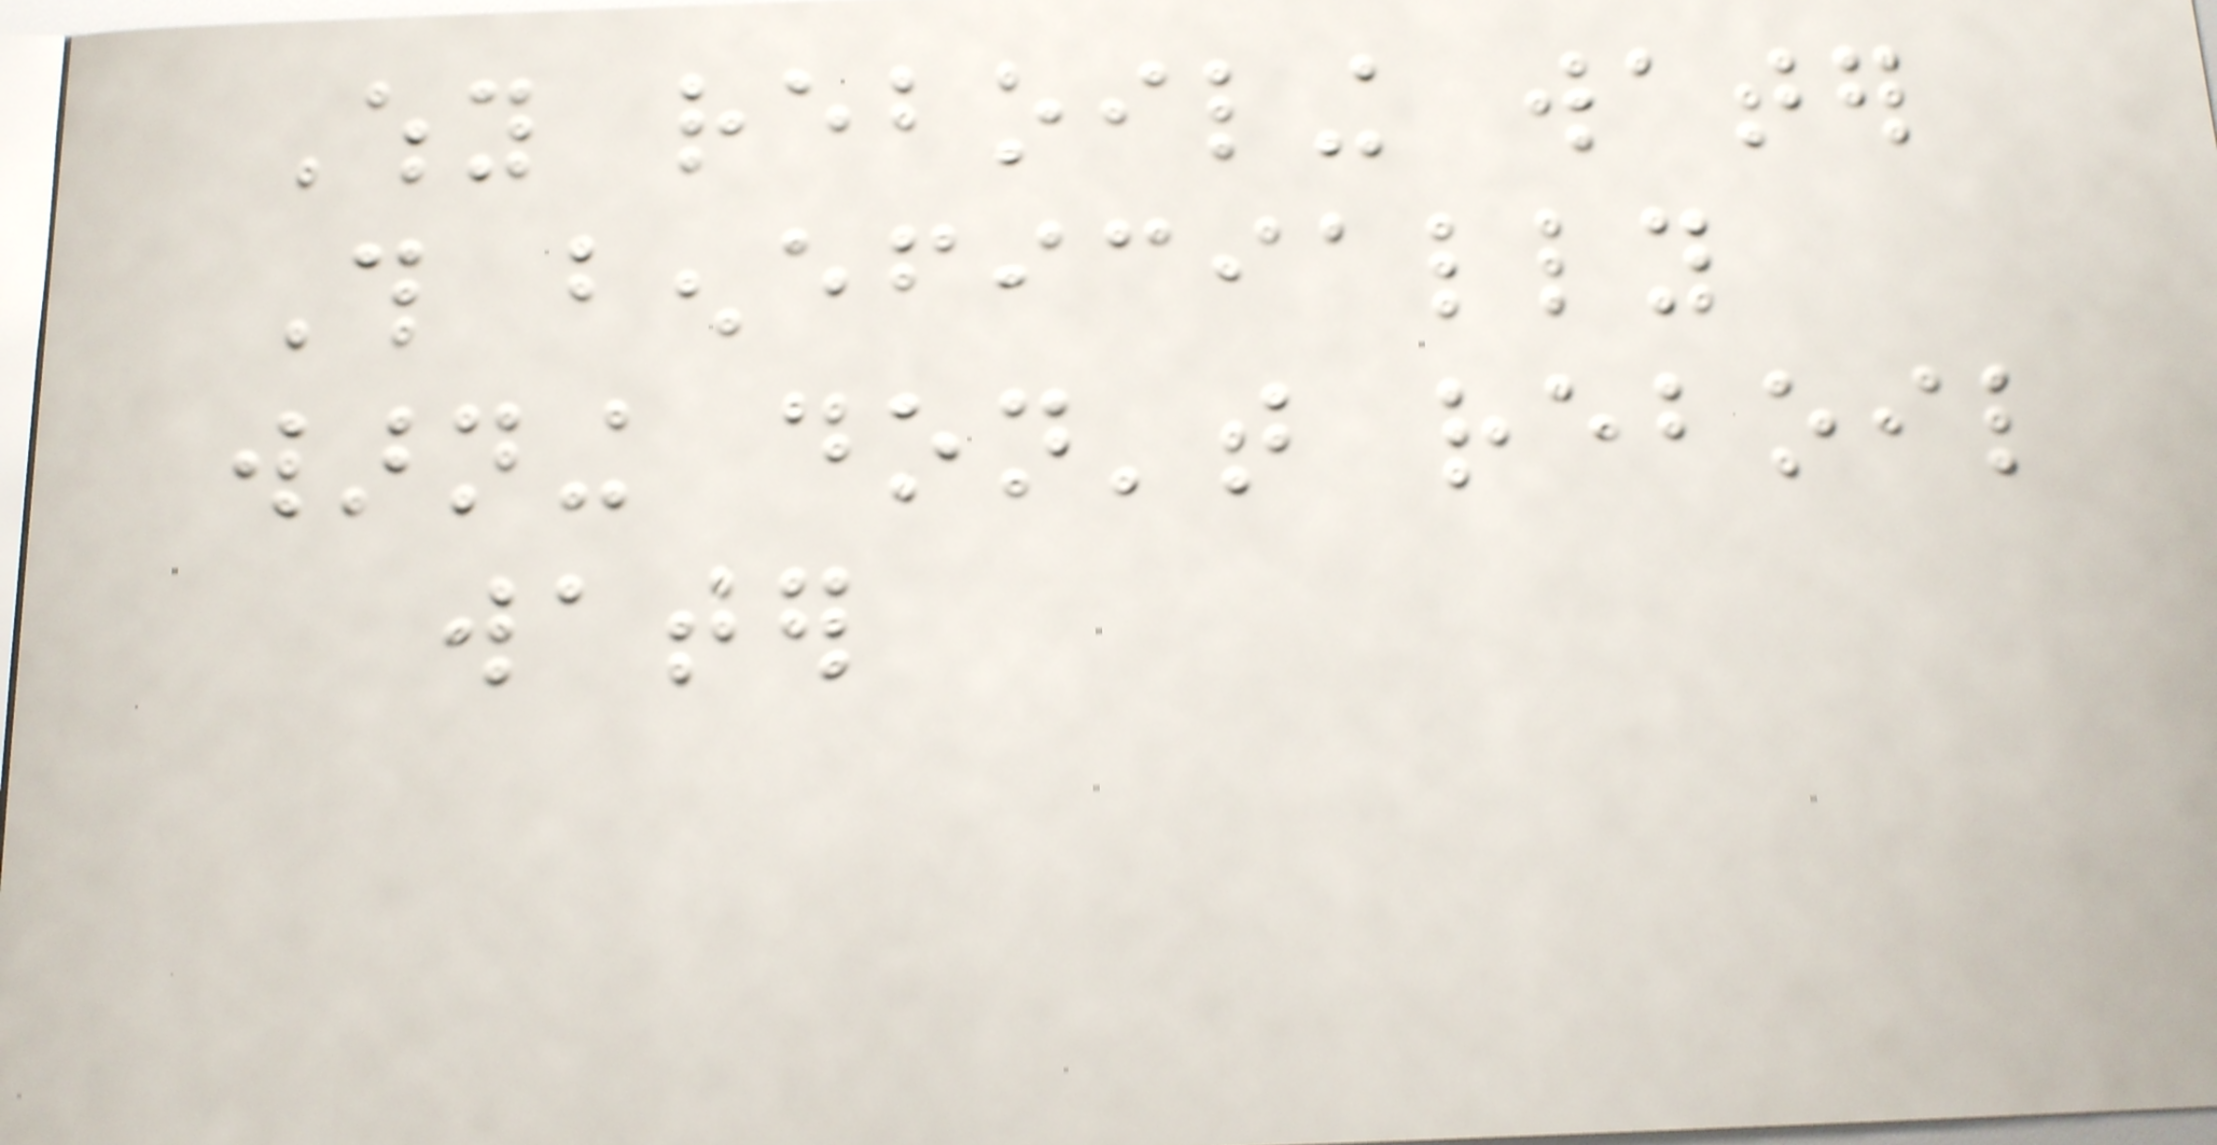Why reboiling water
This beneficially
warning don't reboil
water
